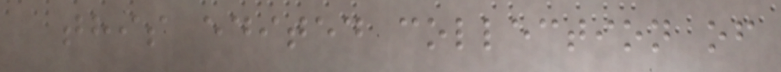this edited collection of
